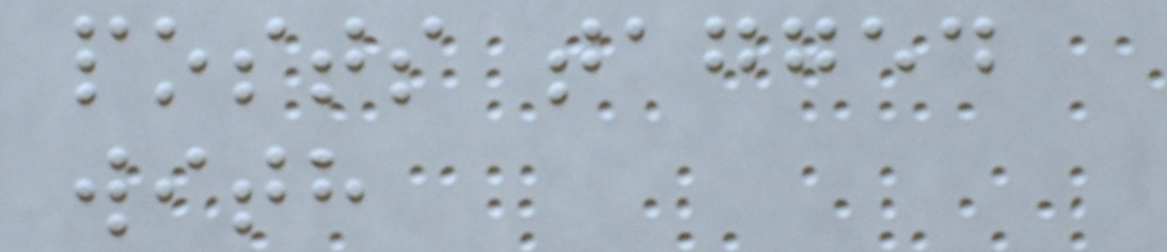posts tagged
with
